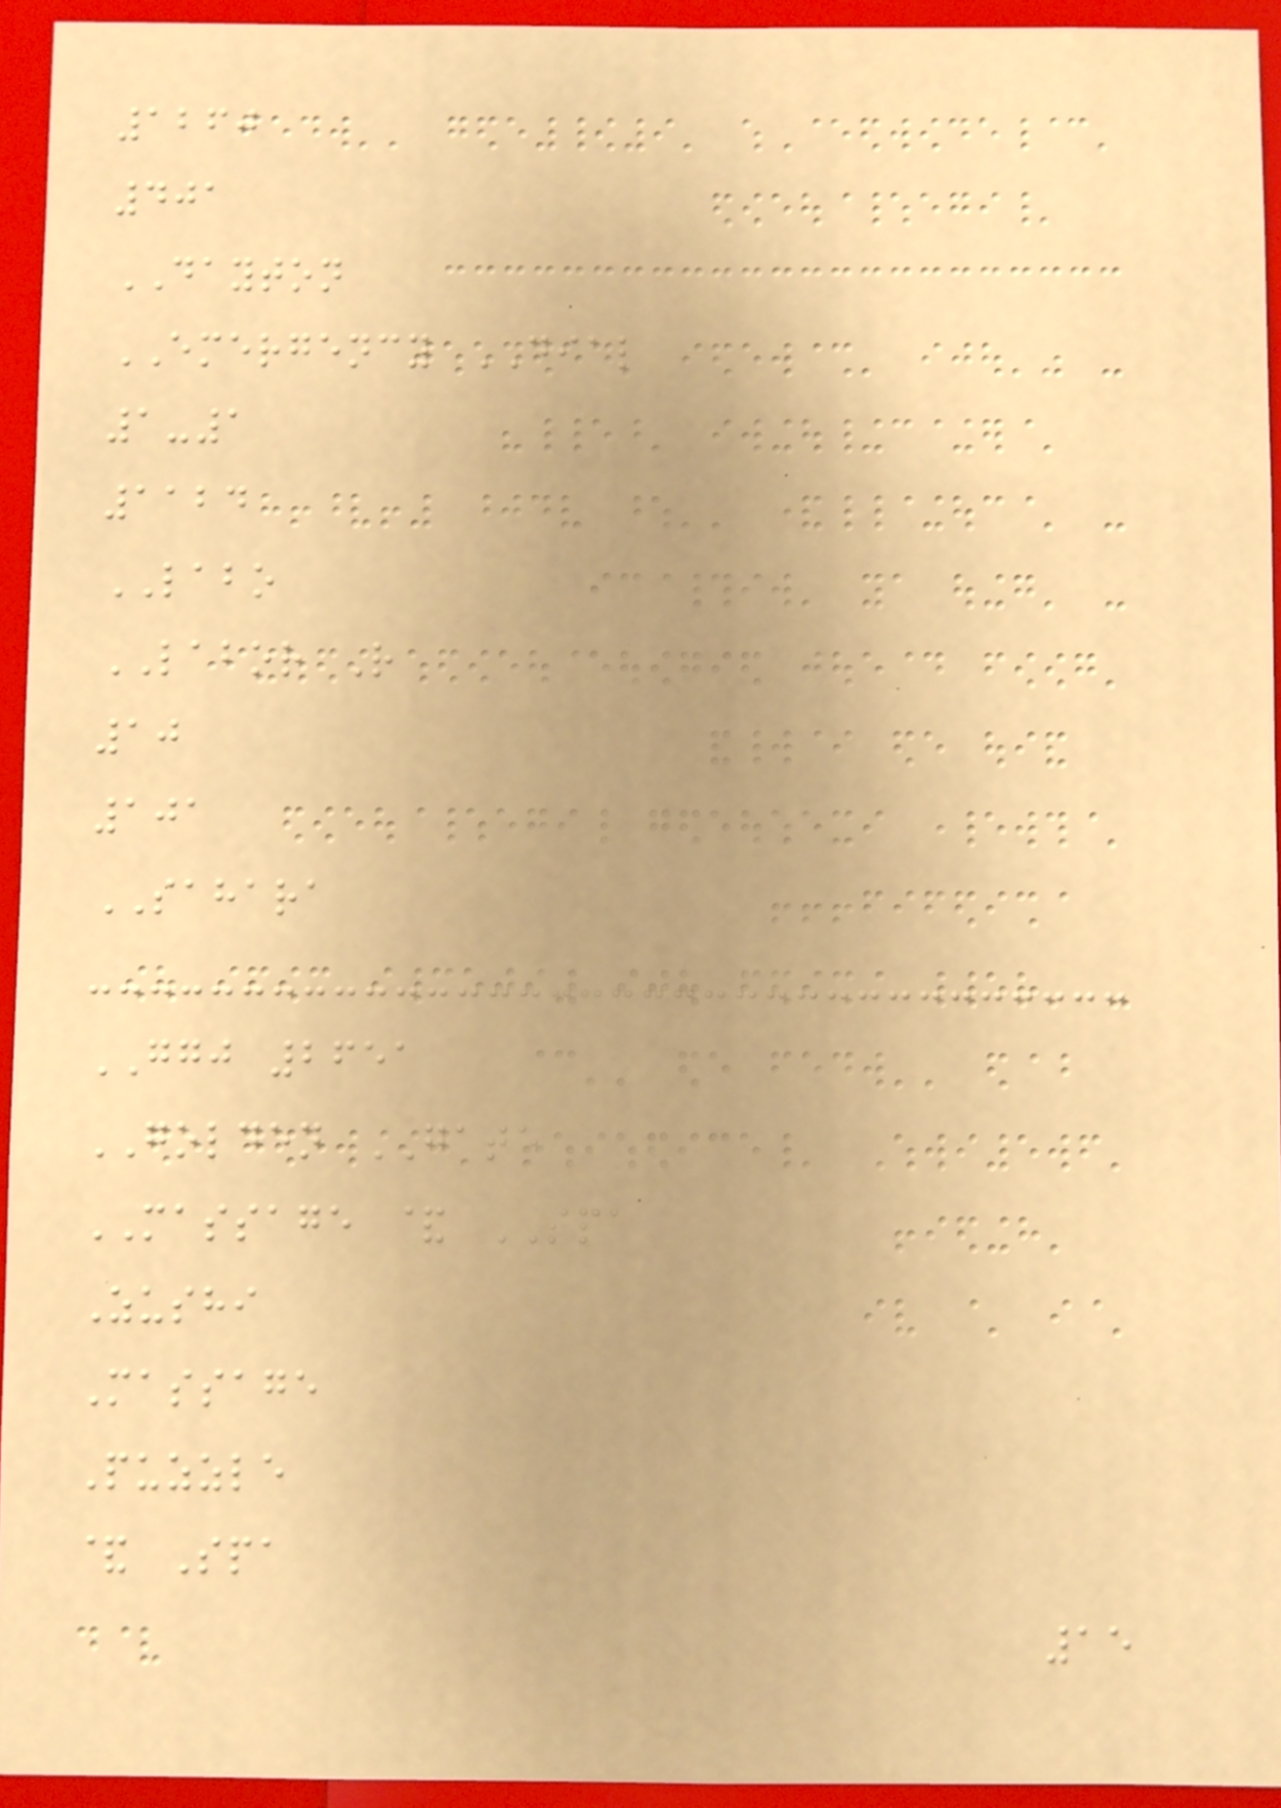1260
401
DAYTON
EMERGENCY DIAL
1-1
1124
LABO
LABOR R
10
101
SAHARA
GGJ 2651
GOLDEN GATE
MASSAGE & SPA
Zushi
Massage
Puzzle
& Spa
15
